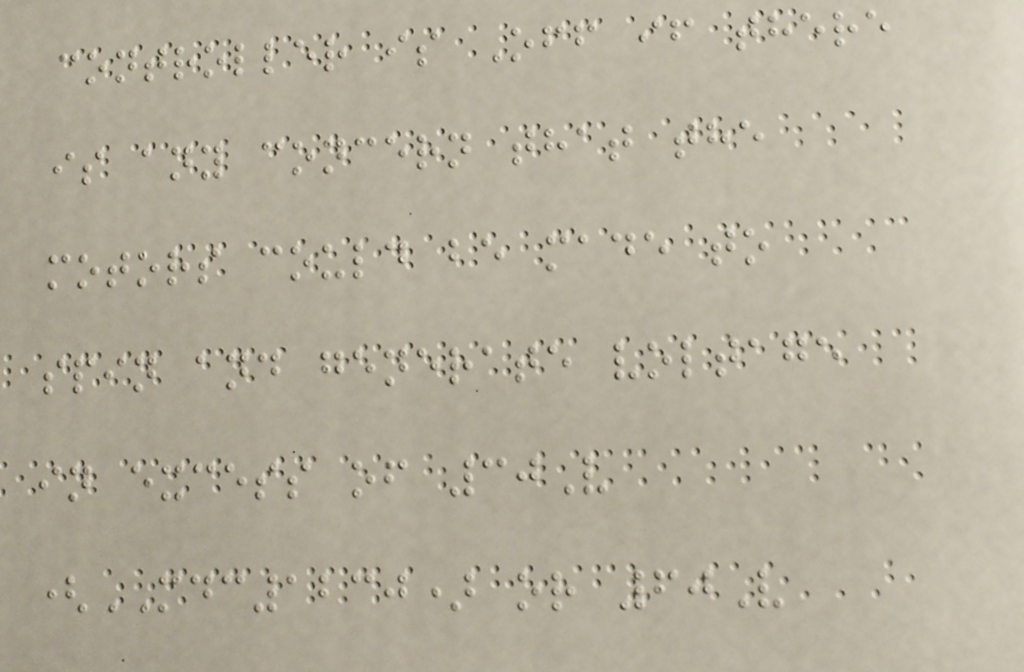controller is Off if there
is any concern that the
motors could be made to
spin and generate voltage
in excess of 30V
(MDC1230) or 60V
